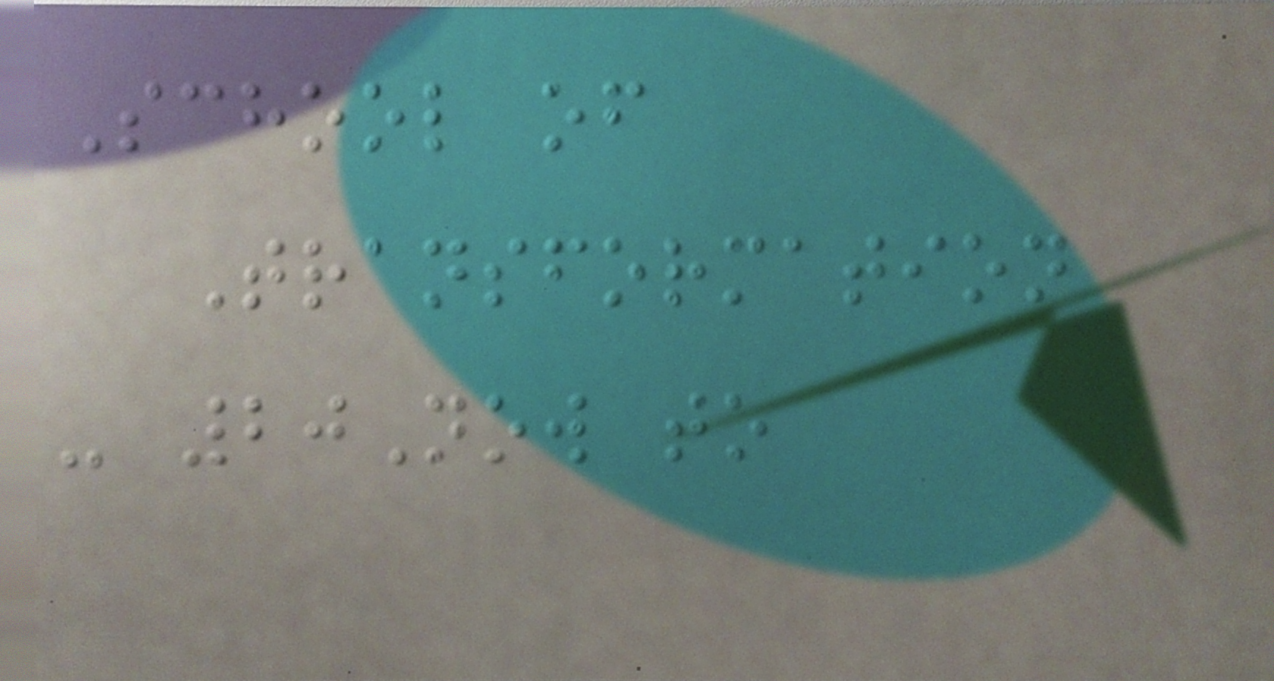School of
Transformation
- 20Now to
